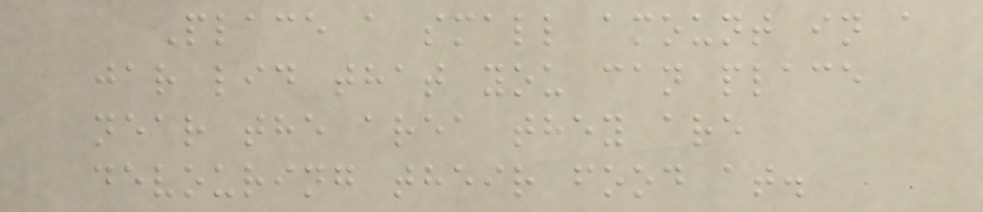Place a small amount in a
jar lid that you can place
near the area they are
devouring their food at.
